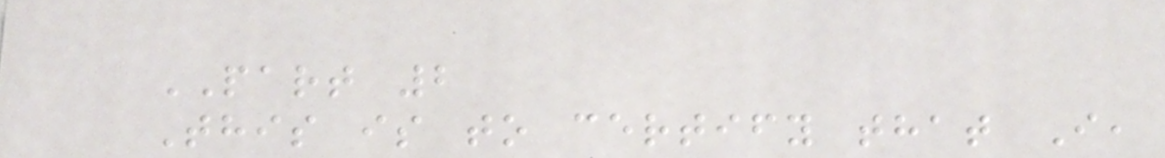PART 2
This is to certify that I,
